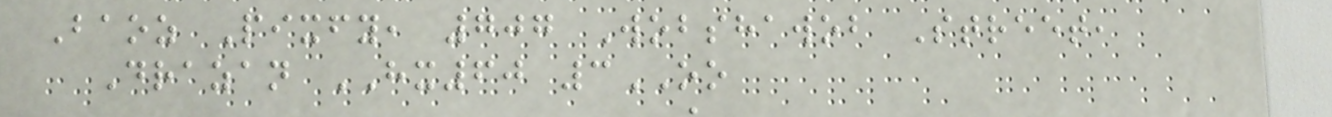Baoz Pixfy, 707 Wobshawob Street,
Drazan HX60 3OO
